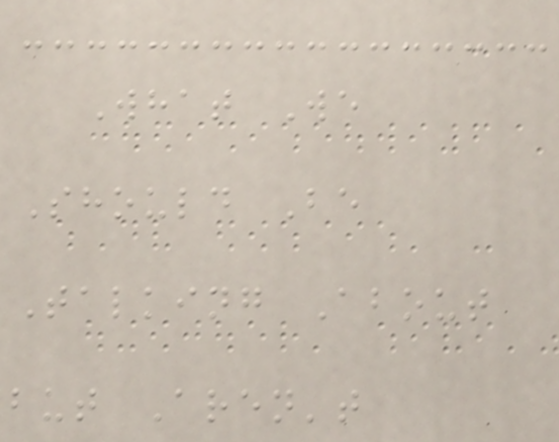What We
Should Be
Talking About
but Aren't
